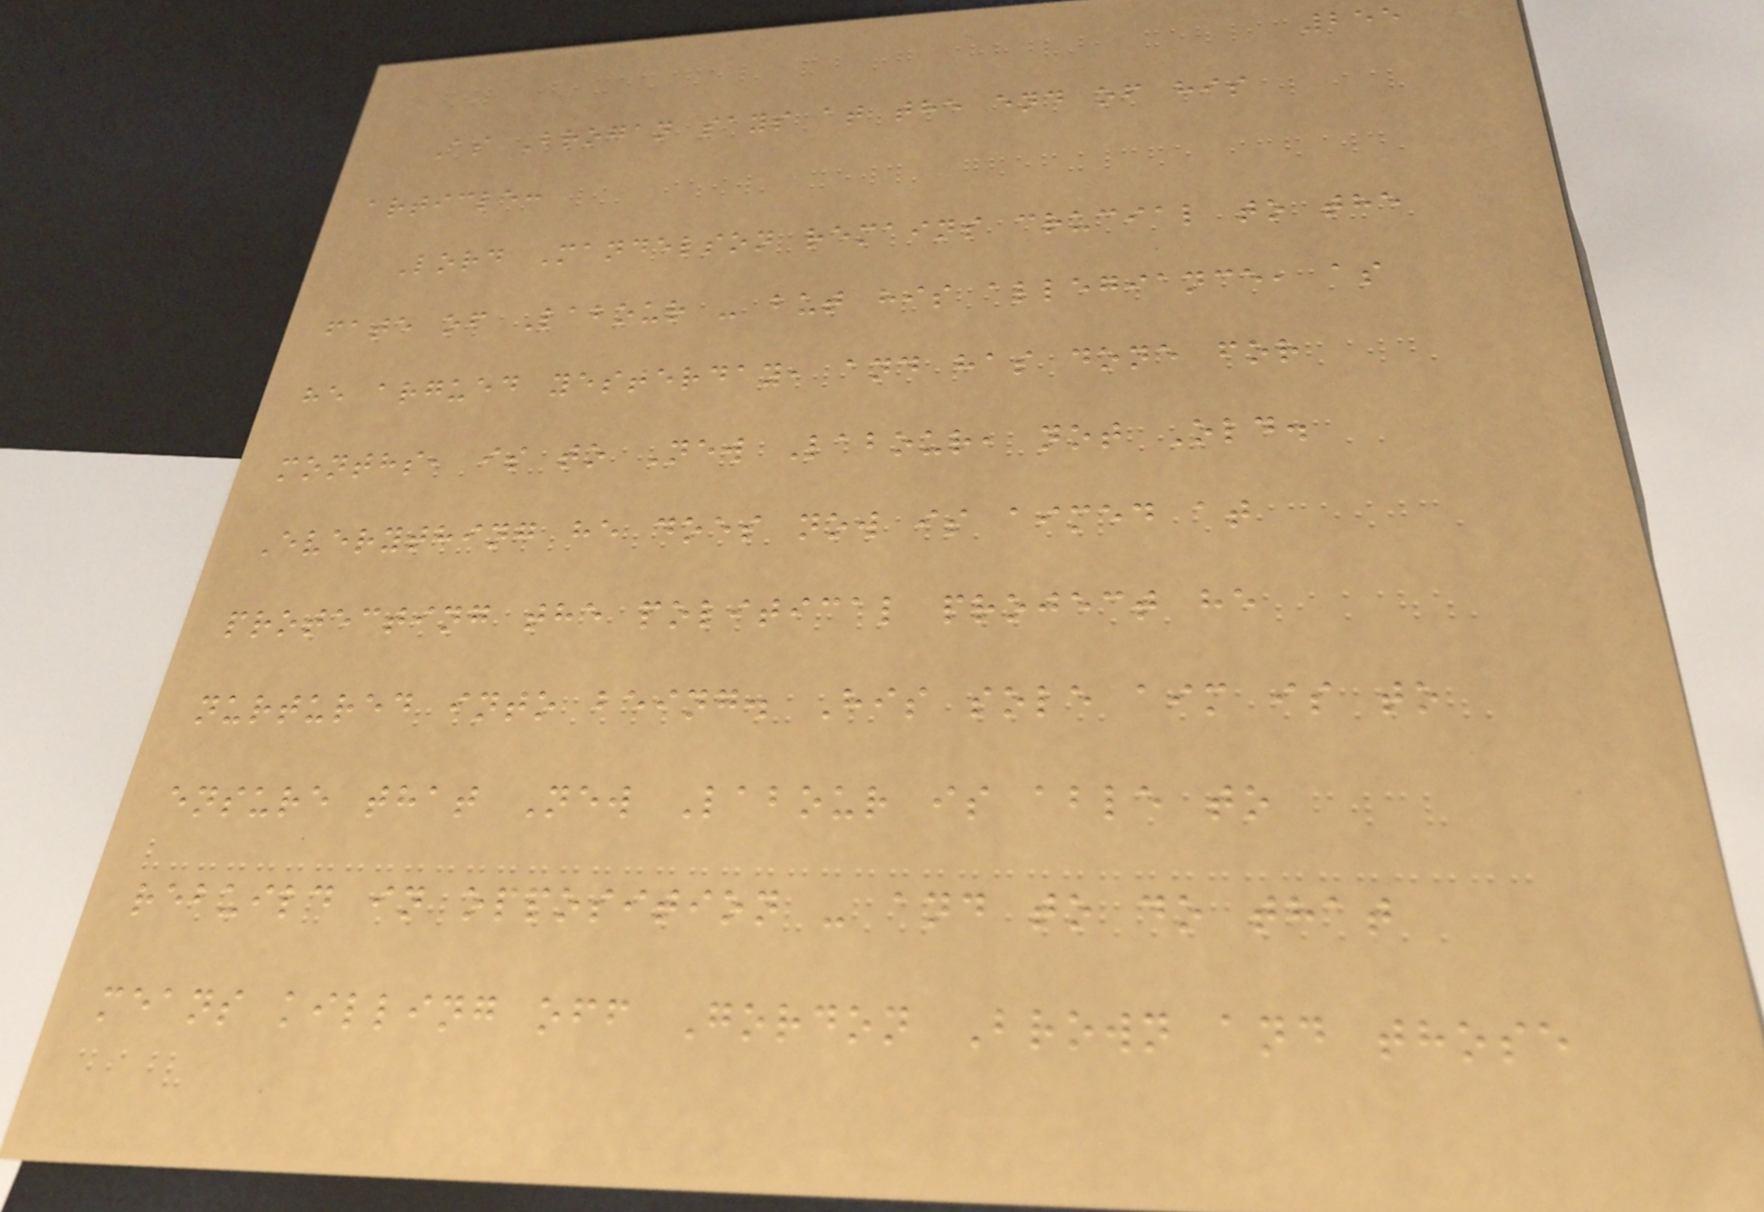255
As Brogan says at the end of his
article:
Lord Mandelson remains crucial to the
fate of Labour - but his allegiance, as
he argued yesterday, and has done for
months, is to New Labour, not Old.
Everything he does now is aimed at
protecting the political project he
nurtured into being. His sole aim is to
ensure that New Labour is able to
rebuild in opposition - and to do that
means killing off Gordon Brown and those
